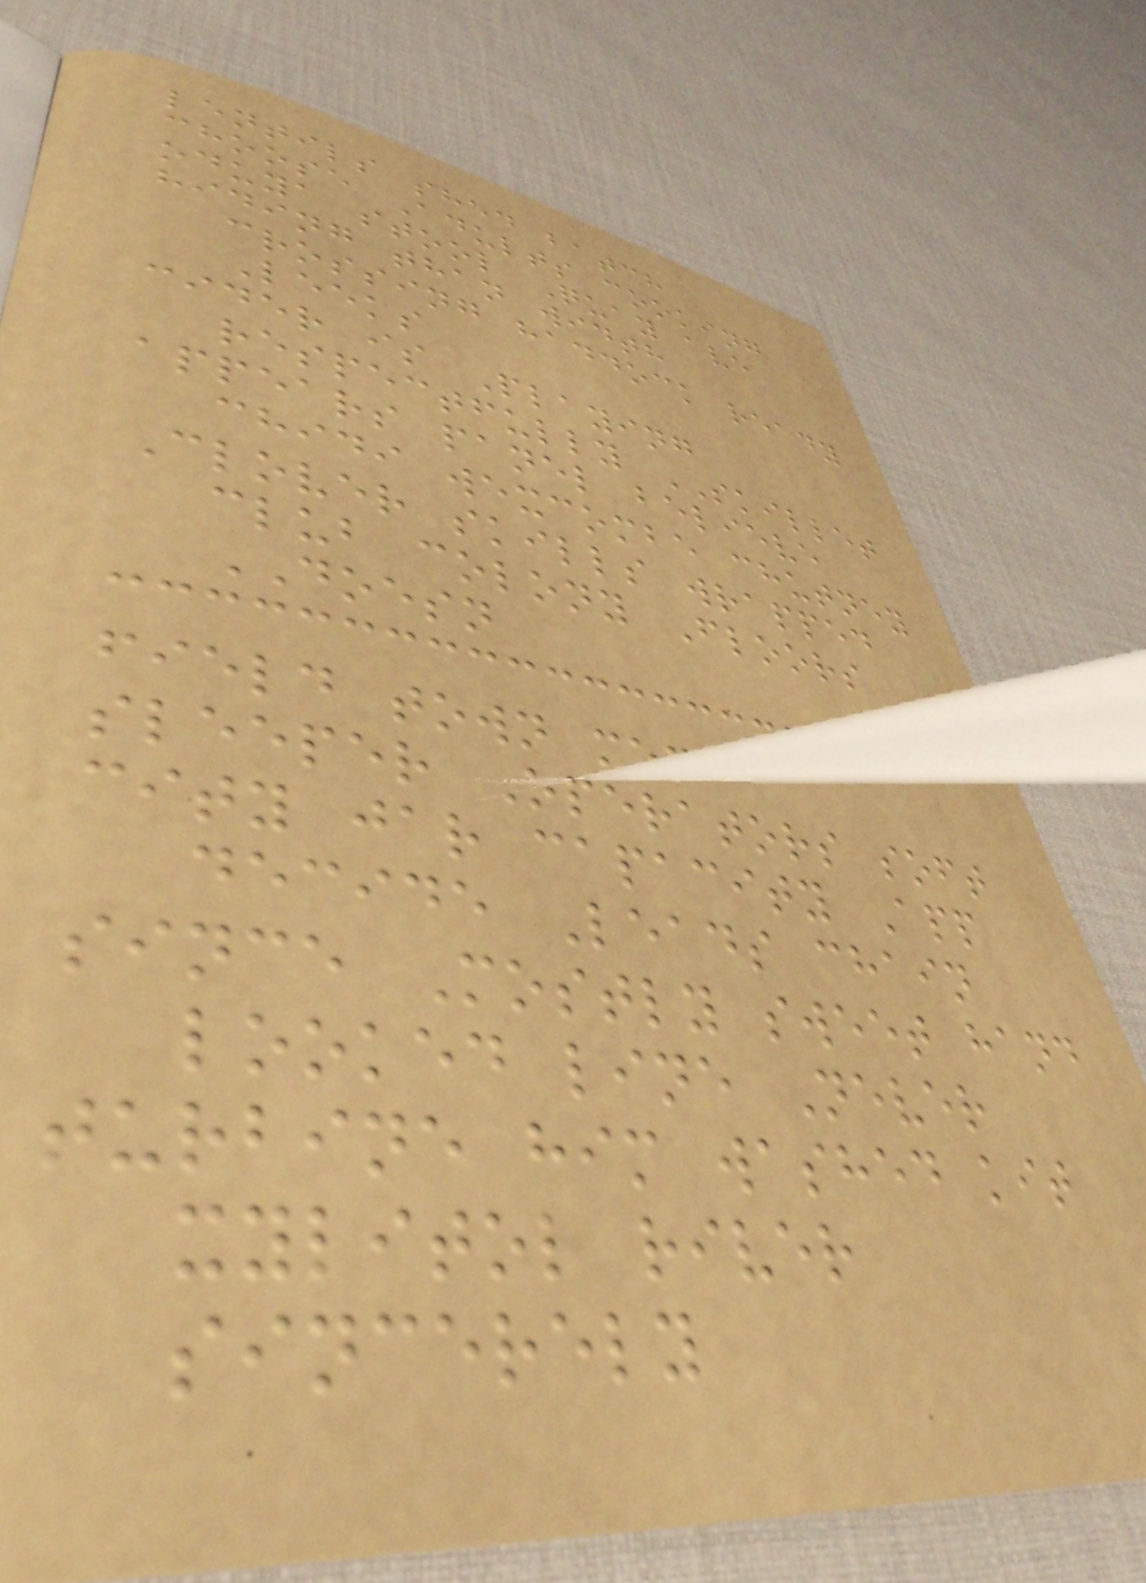lentils shed batch
choose Adults cooking
oduya stool Quay ave
hiding than width
crossing haddock ready
Leeks
cider is Playing
respectfully SKILLET
appears panel believe
chidi wexcombe chutney
Clover skills wrapped
club colony Floors
DOESN
field town mom
sleeper Operators soft
city jar capacity App
decide Leads chain
since Mostly sweet hand
looked line Never
turbine him washed kit
xylitol river
sincerely
